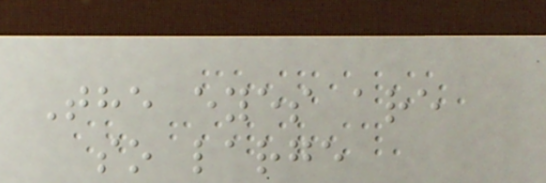The eyes are
so large
